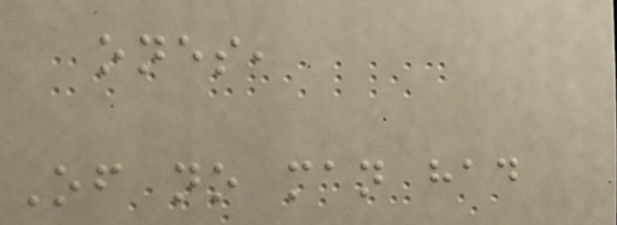ones,
Of no man had
